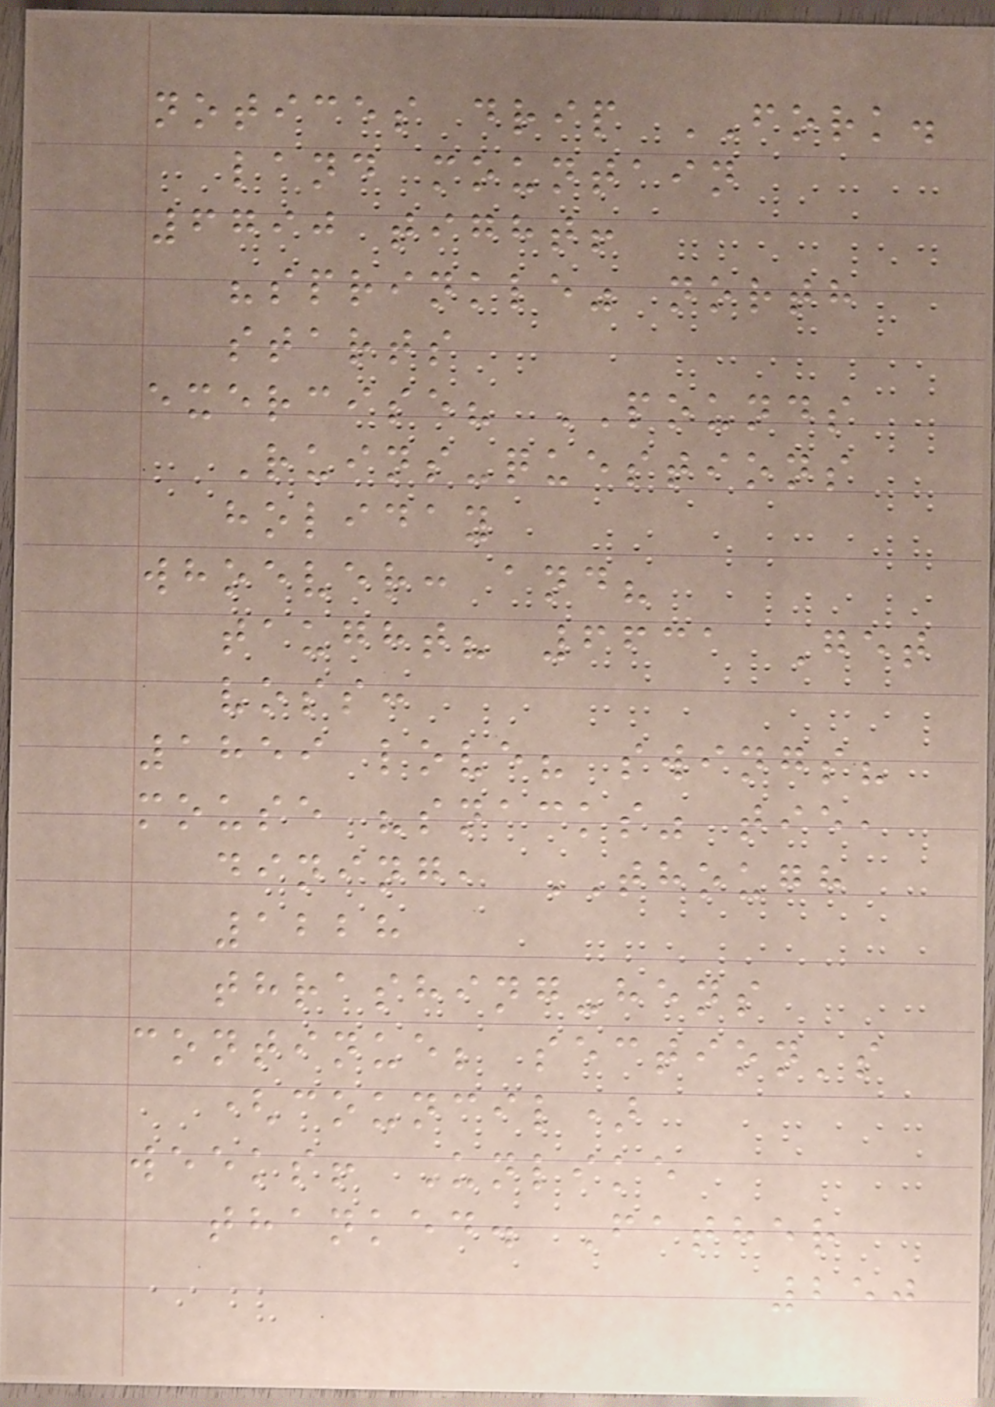notices drip FORK.
land mountain
6790 tight!
"sprinkle" north
starts
exercise? POUNDS
Ruins-questions
holiday
whoever: and?
taught? 6631 Get
voss:
1859 love? swings?
mouse "snacks" tie,
dining, THOUGH
1228
thrashing-hens
continue; section's
(council)
weeks! Unlike
thanked. Father
250
